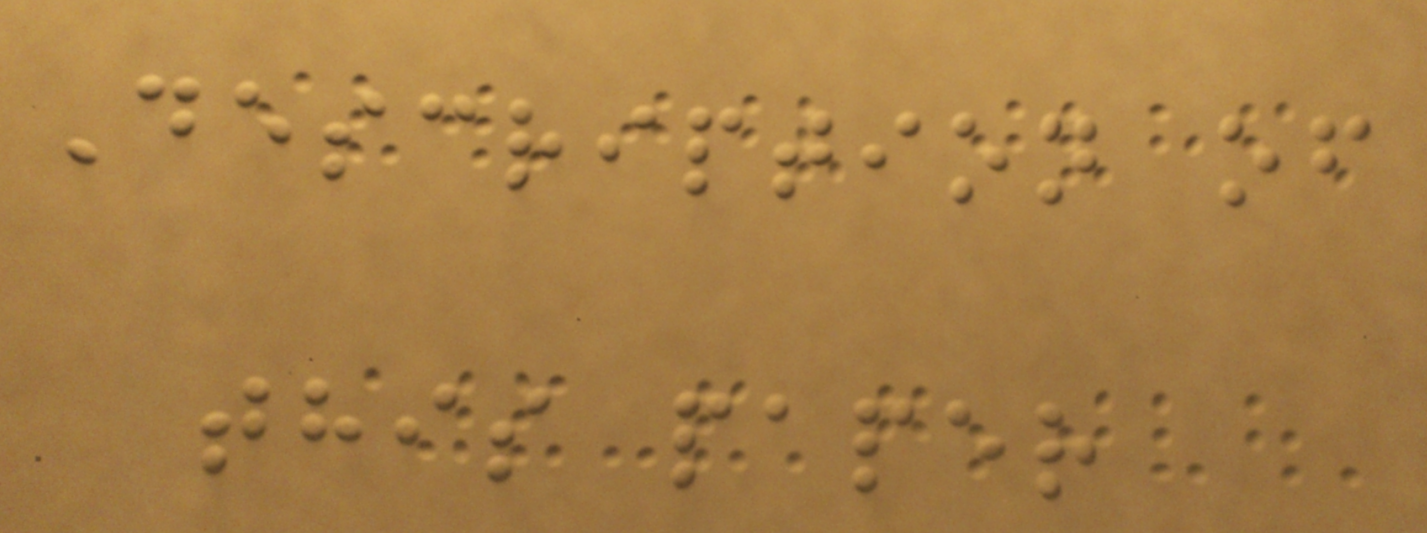Description of
this paper
